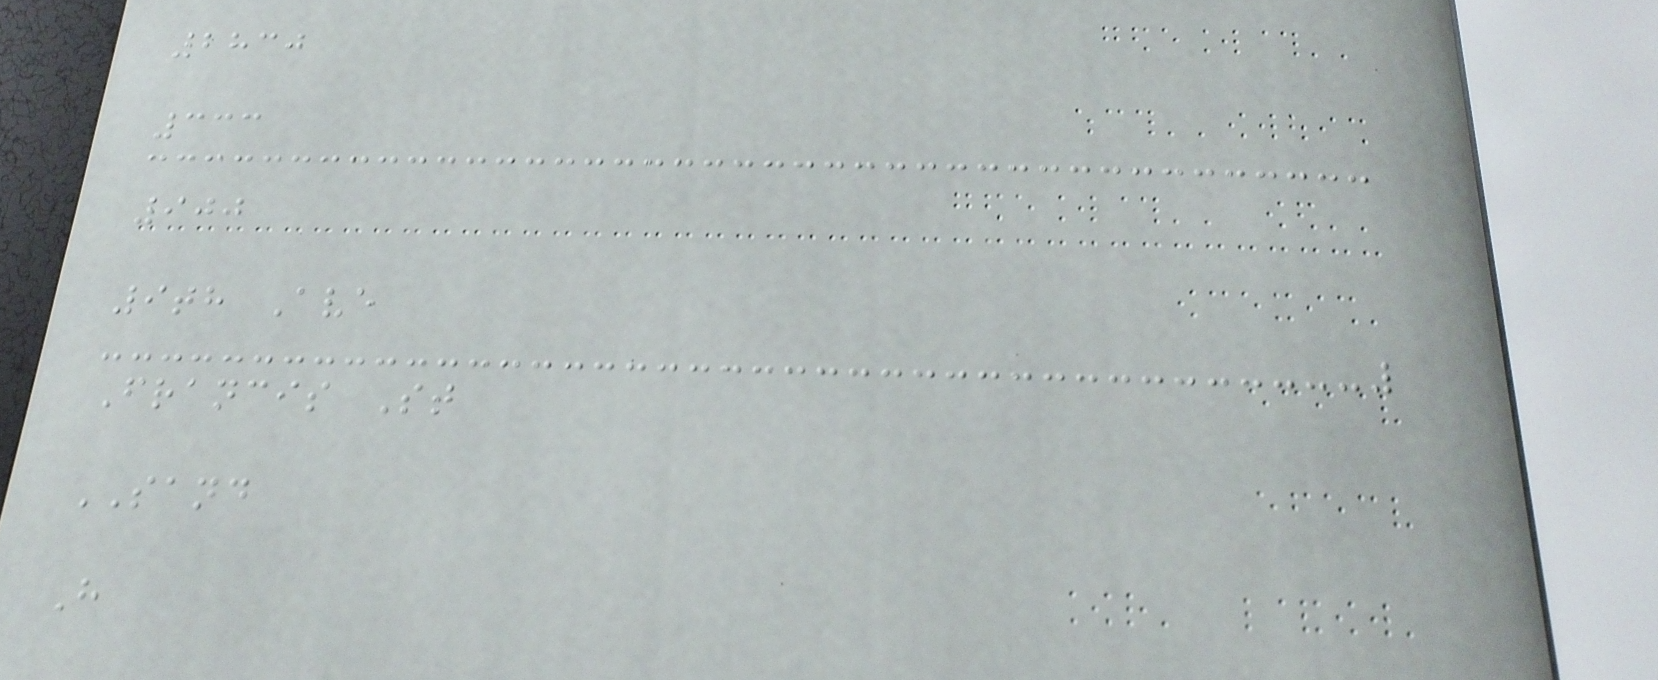2830
333
900
9th Ave
Francis St
SAND
H
